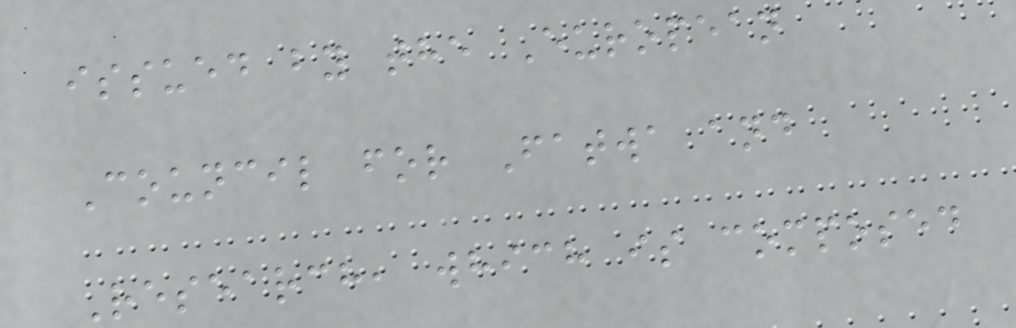issued by the European
Council for Fatwa and
Research, which is composed
